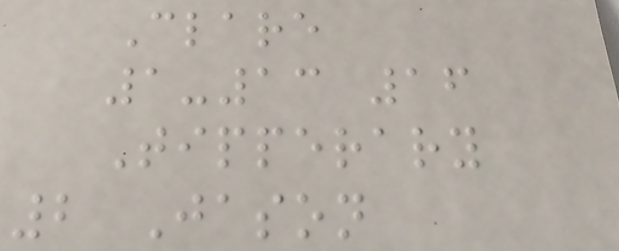Clare
1-13 16
Tipperary
2 Jason
